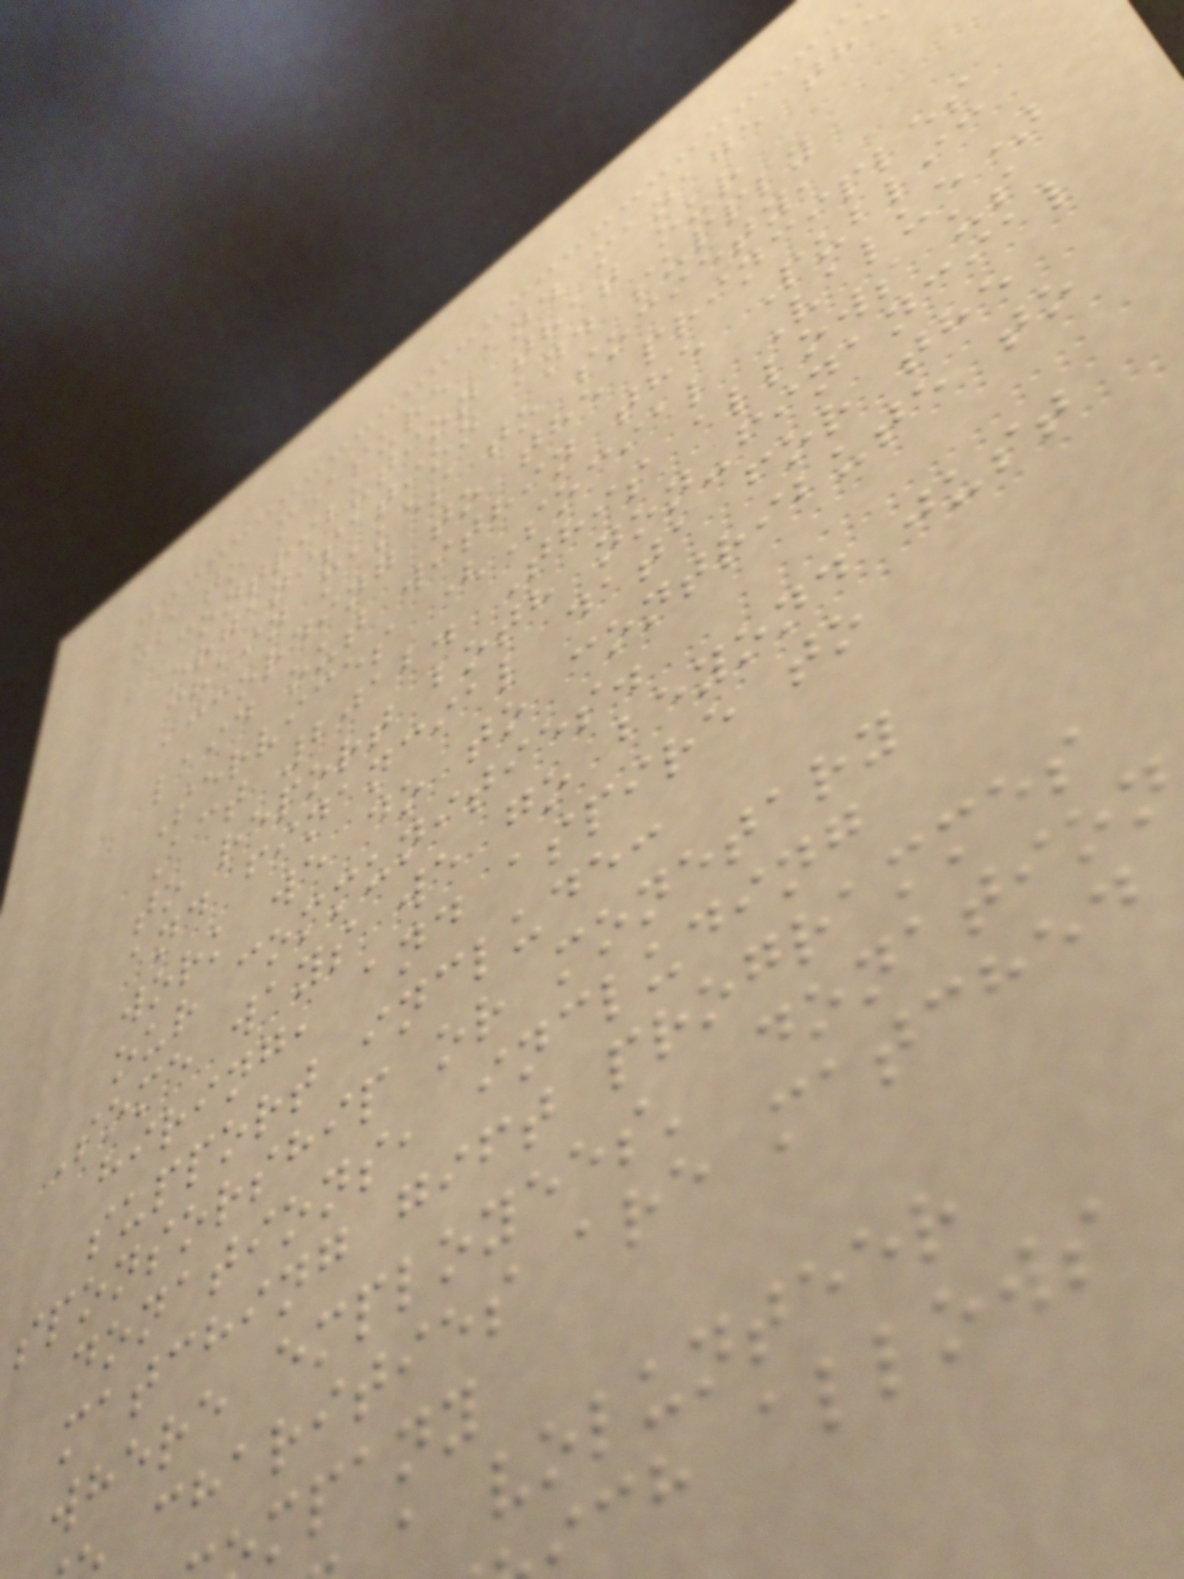us to measure and manage the
contribution that our
organisation and supply
chain makes to society,
according to the principles
laid out within the Public
Services (Social Value)
Act 2012. This allows us
to report both non-financial
and financial data for the
work we do to contribute to
our communities.
Some ways we go beyond just
hiring, and aspire to
support include:
sponsorship or monetary
donations, including
matching gift programmes
where employees' donation
charities are matched
mpany
a volunteer
ch allows
